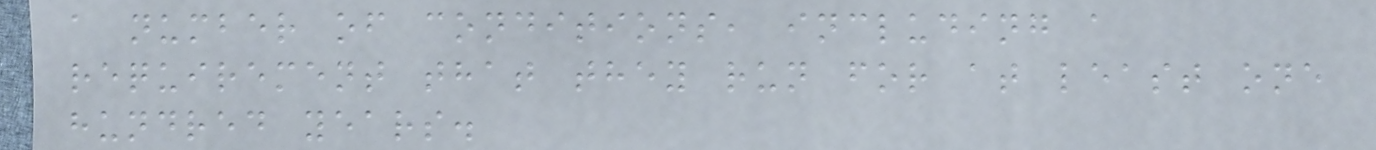a number of conditions, including a
requirement that they run for at least one
hundred years.
